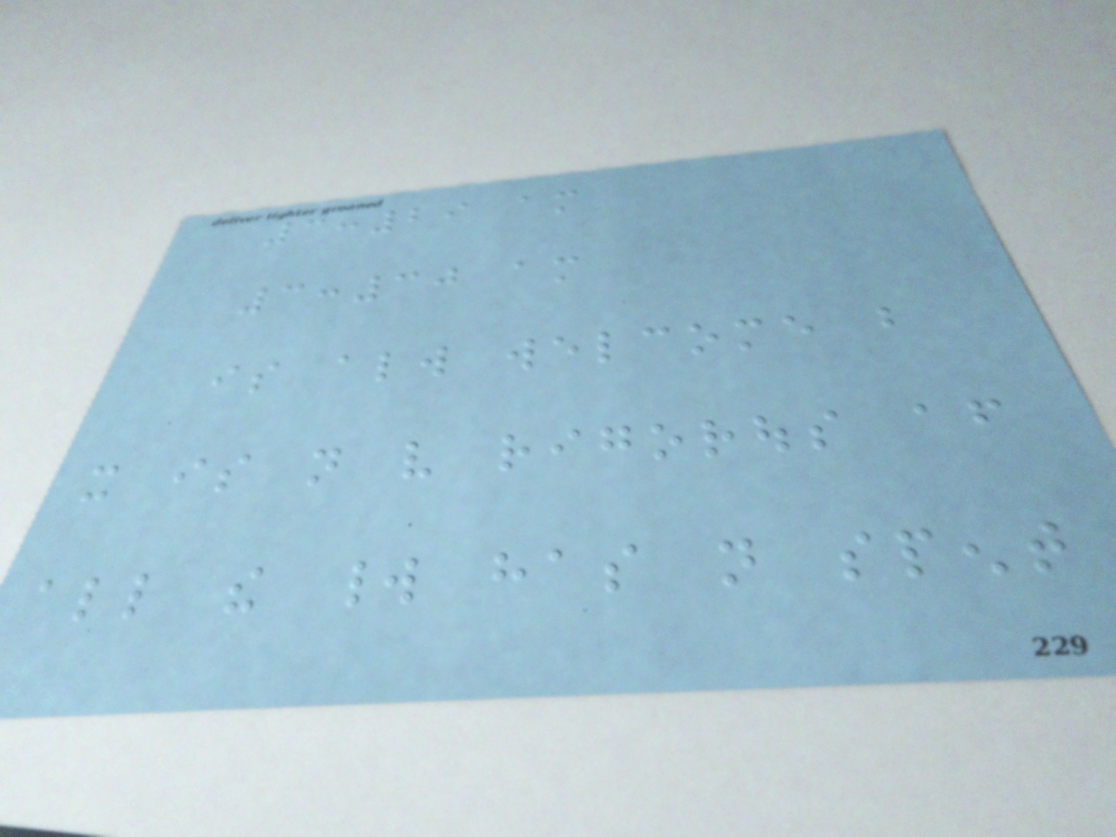3:29 am
3:30 am
is always welcome but
it is not very rigorous after
all the world has not spent
